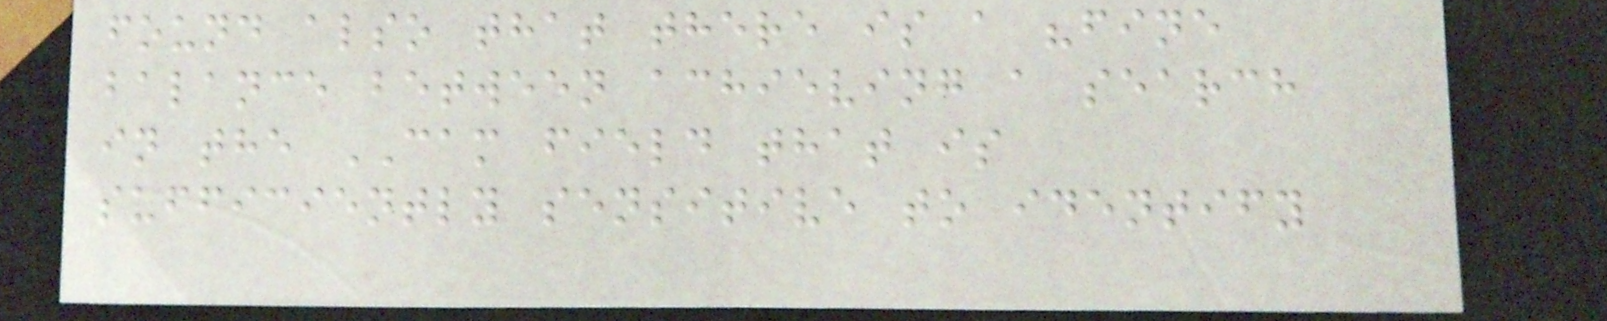found also that there is a "fine
balance between achieving a search
in the CAM field that is
sufficiently sensitive to identify
